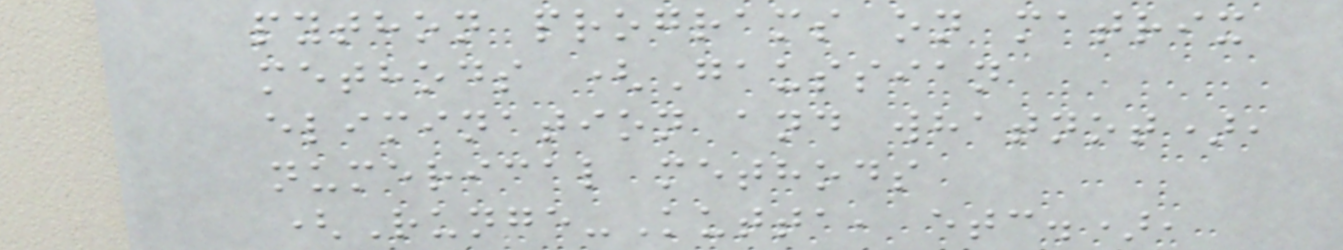python programs on matrix
methods (Gaussian
elimination and whatnot),
numerical methods
(Runge-Kutta, etc.),
